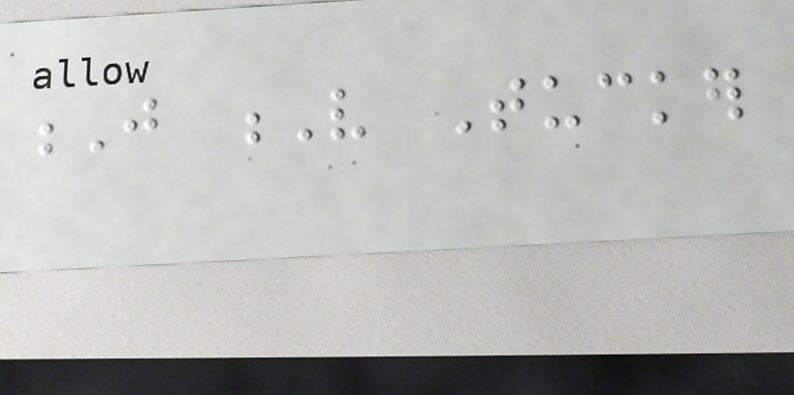J V Tucker
